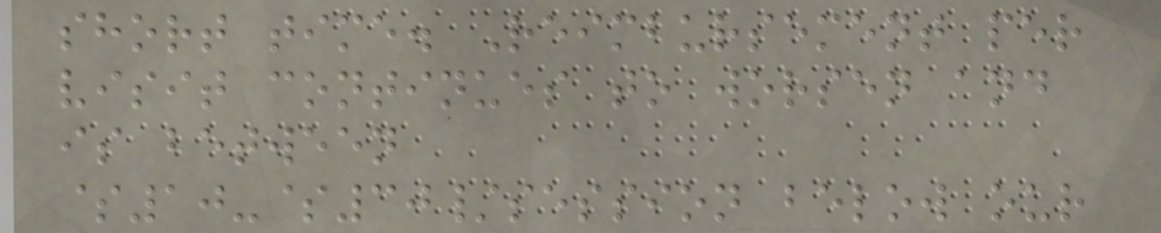short time. Reimbursement per
visit continues to worsen and
is between
$10-$30/session below our
